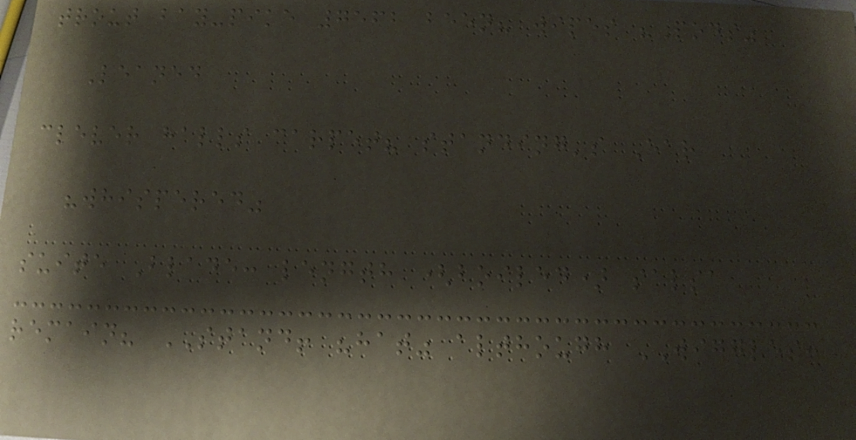trout bay-pike 7562 been? wipes "Pods"
Leaned
clever halls carpet? standing's Ear
"whispered"
suite Blade: length (boiled) salsa
remain? STAND! "hat" although WIGGLES:
